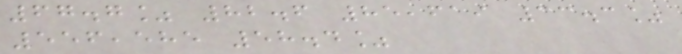67.7% 82.6 85,619 33.3%
556,585 58.4%
